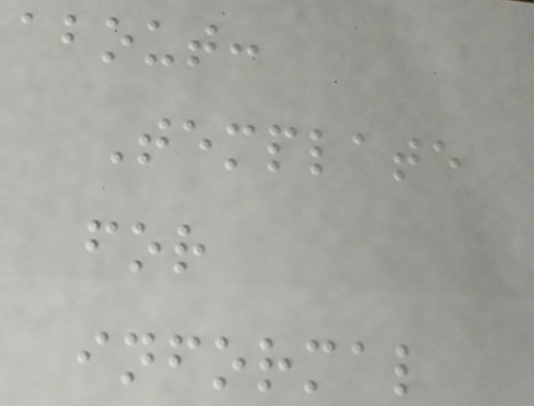about:
Template
for
informal
